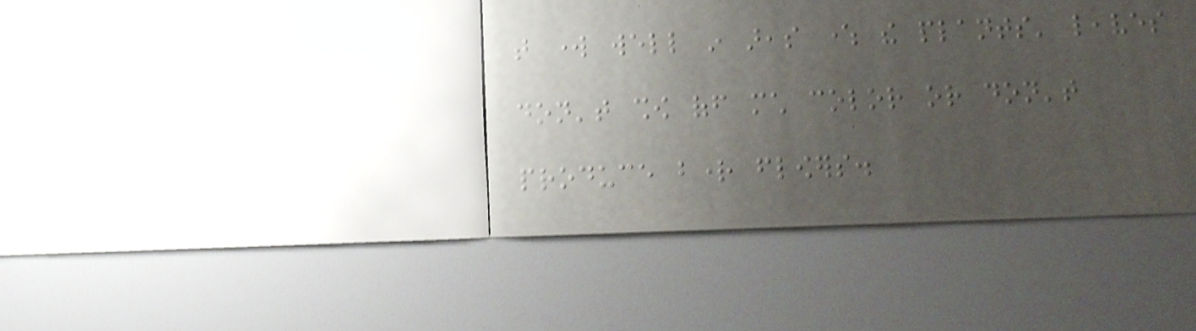that work well in areas where the plants' leaves
don't show off much color or don't
produce bright flowers.
